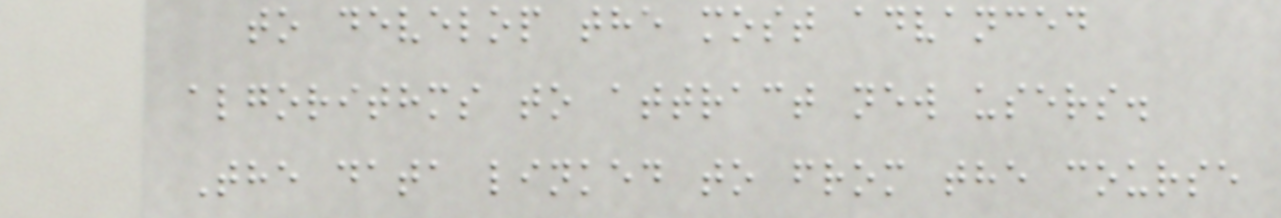to develop the most advanced
algorithms to attract new users.
The data linked to from the course
